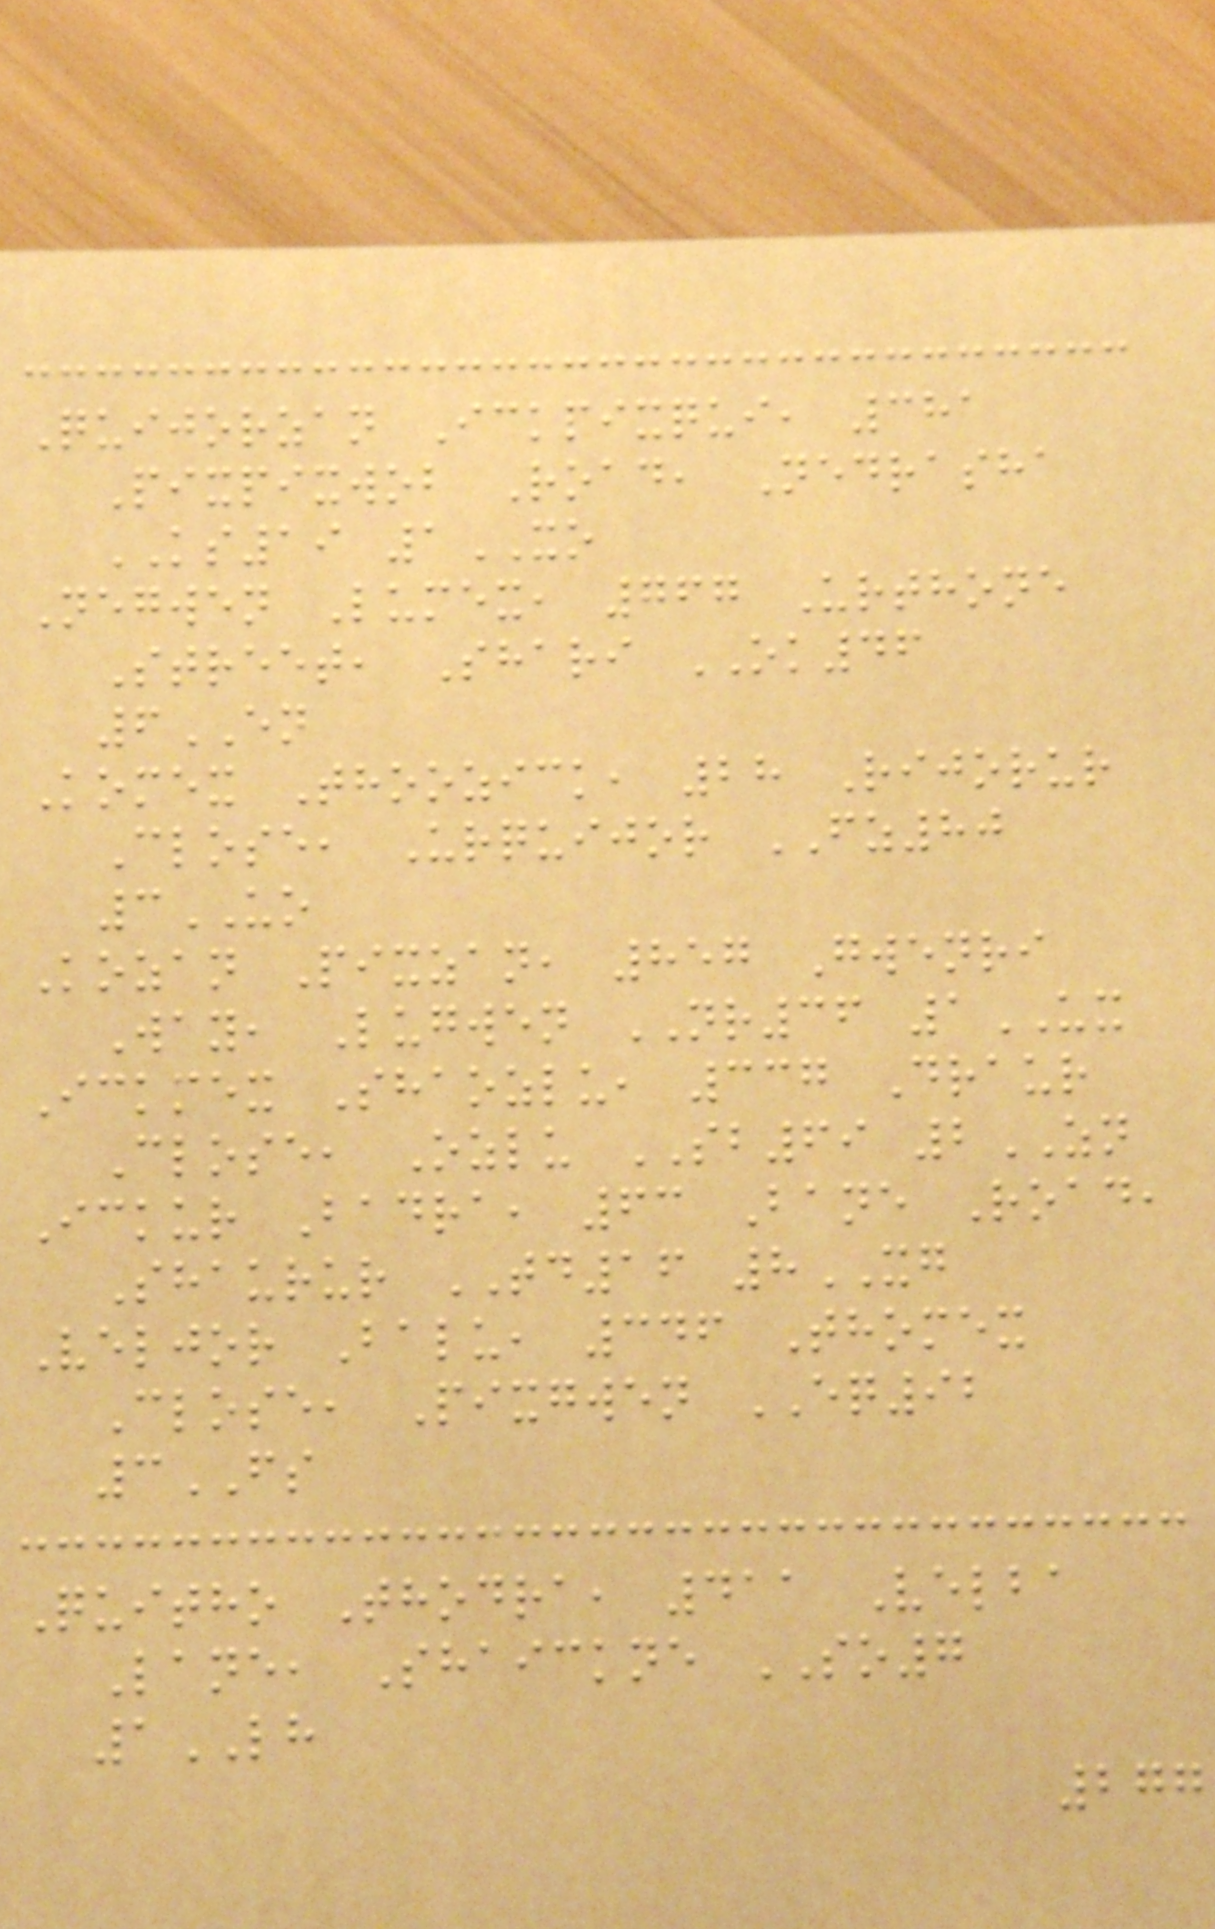Quijorzan Ickpixqui, 381
Pixpixwob Road, Nedrasha
KS19 1XO
Negwen Lumex, 767 Urthone
Street, Shari OK46
6EN
Komex Thoozick, 28 Rijorur
Close, Urquijor FZ80
3UO
Kozan Pixzan, 857 Gwenri
Way, Lugwen NR36 1UX
Ickmex Shaozlu, 337 Draur
Close, Ozlu SB69 2ZN
Ickur Badra, 63 Bane Road,
Shaurur TD16 8XG
Veljor Balu, 346 Thomex
Close, Pixgwen EQ92
3FS
Quitho Thodra, 411 Velba
Lane, Shaickne SO7
1LH
277
